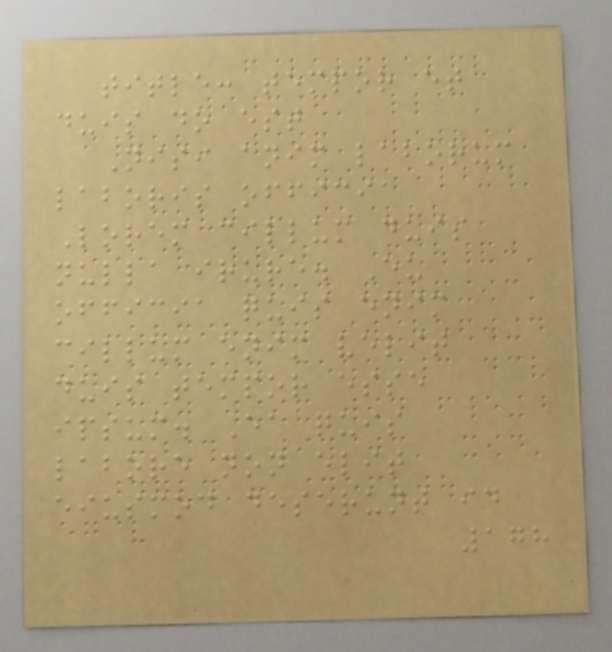title: tempor et
duis do est
Nisi anim laborum
laboris officia
Lorem cillum duis
nulla irure. Eu
officia quis enim
cillum enim velit
duis tempor esse
ipsum. Ea quis
labore non elit
eiusmod deserunt id
178
